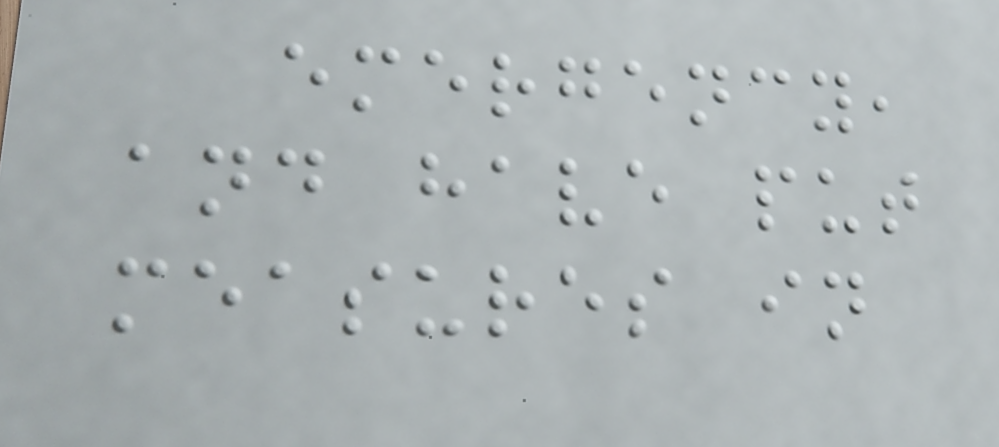emergency,
and have put
measures in
